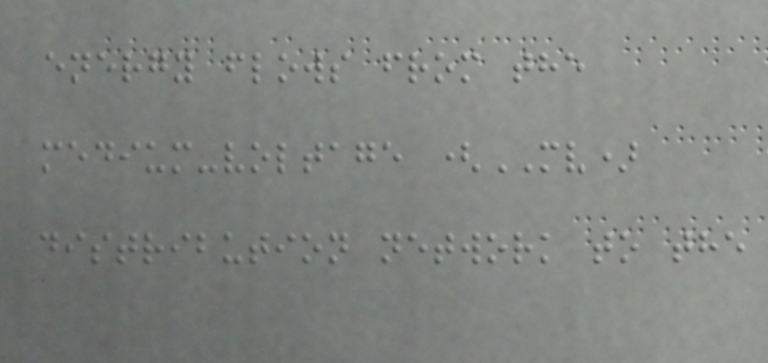energy flows from the
medium-voltage (MV)
distribution network to the
